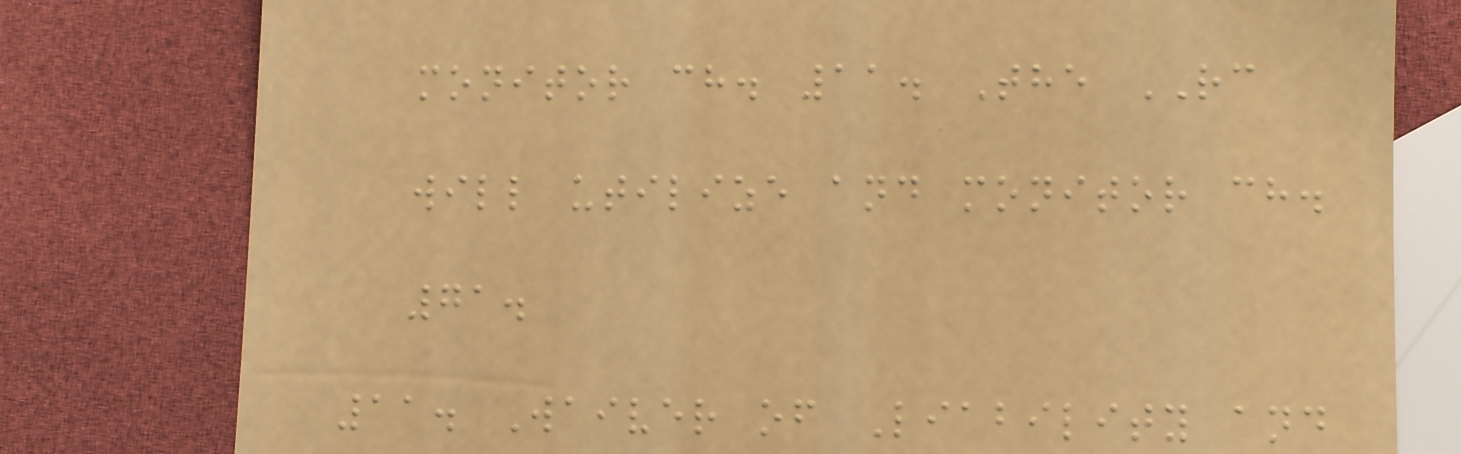monitor ch. 11. The RC
will utilize and monitor ch.
71.
11. Waiver of Liability and
